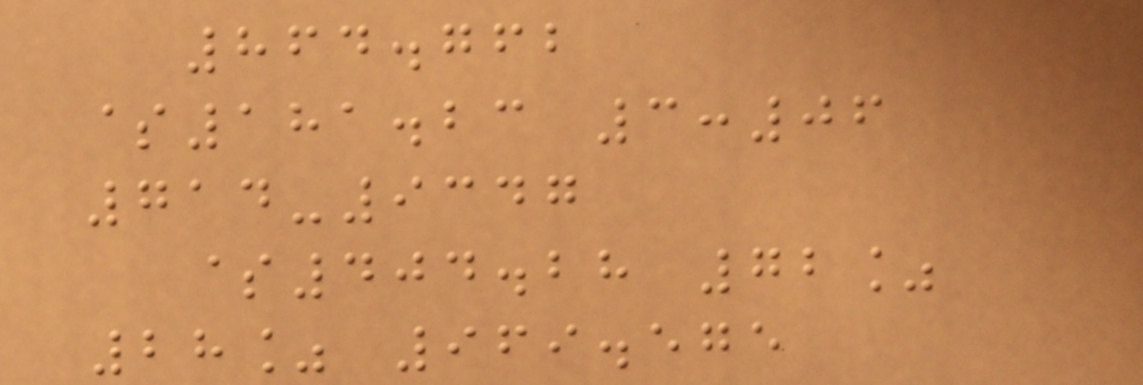864.762
$181.23 3:06
714-9347
$404.28 72%
28% 969.575
